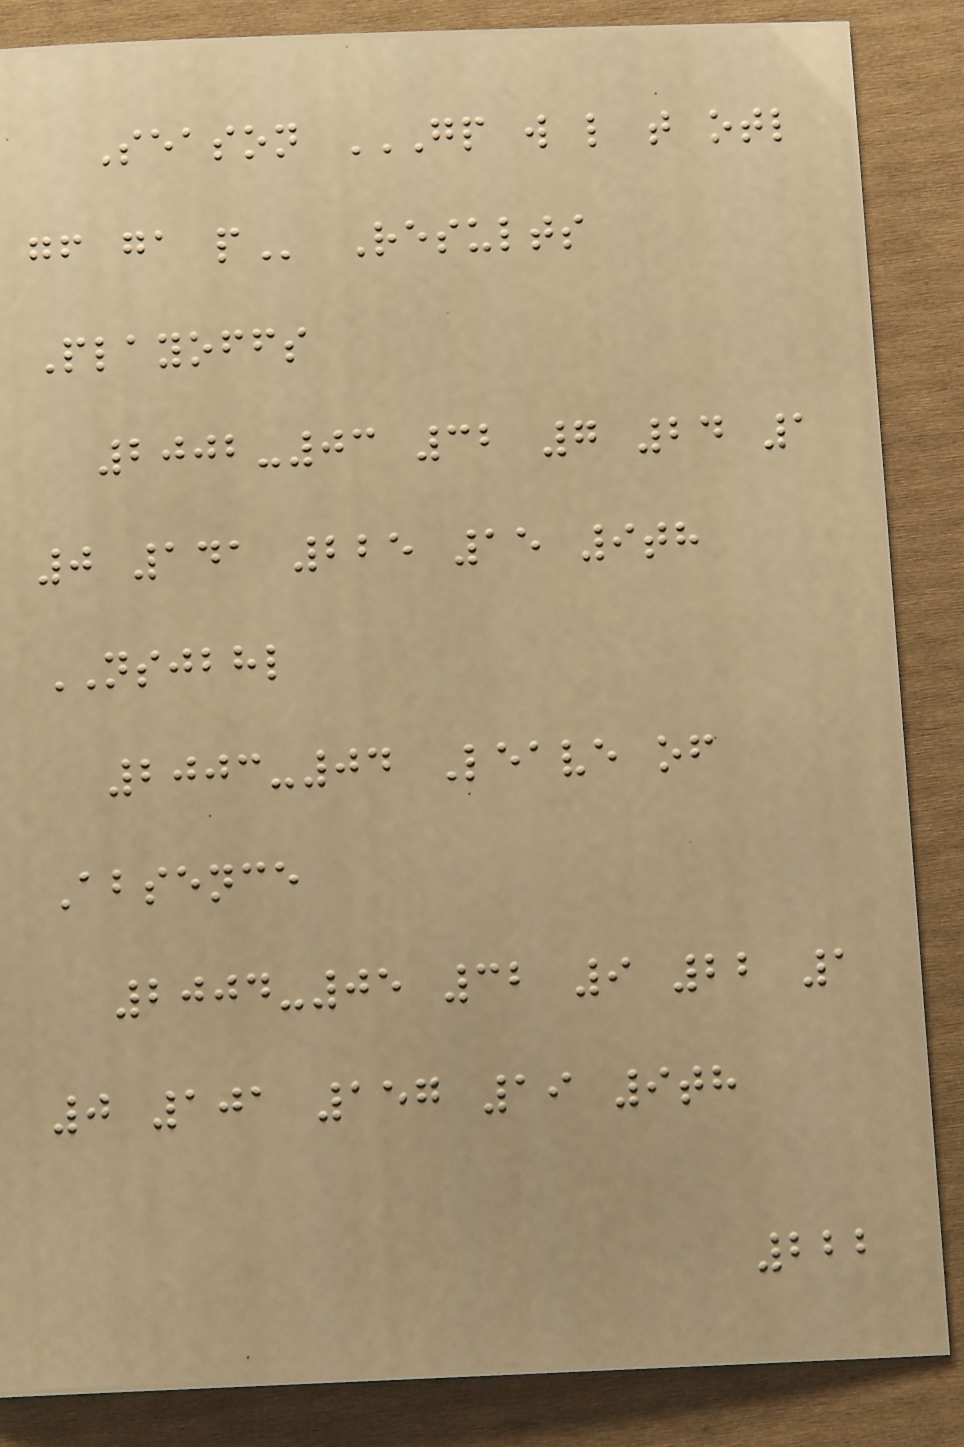Season GP W L T OTL
GF GA P Results
Playoffs
2002-03 32 7 24 1
0 141 225 15 9th
NSJBHL
2003-04 Leave of
Absence
2004-05 32 9 22 1
0 101 157 19 9th
222
